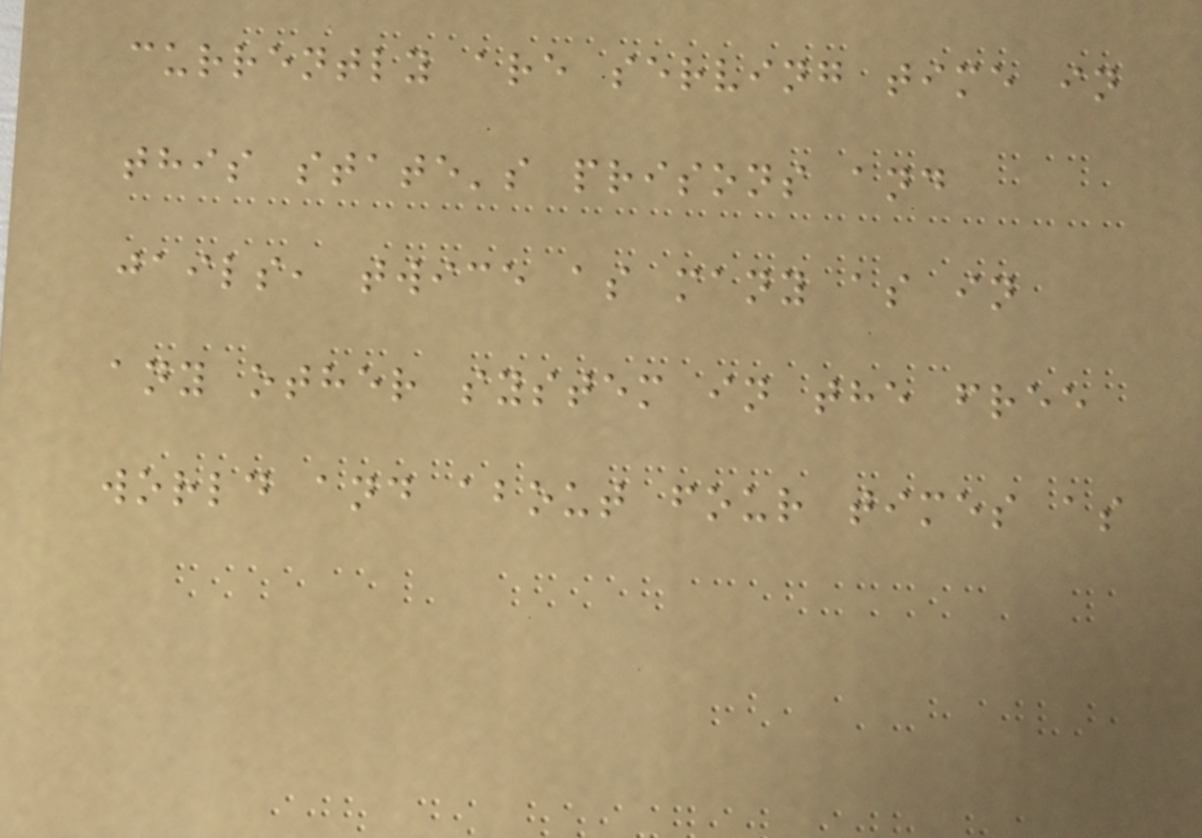currently are serving time in
this state's prisons and
jails, twice as many as in
any other system in the free
world and about four times as
